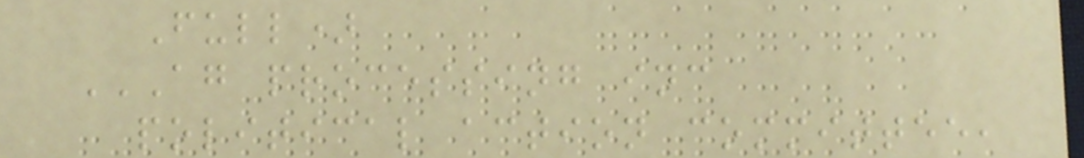Full)
AG PROCESSING INC
POLITICAL ACTION COMMITTEE,
